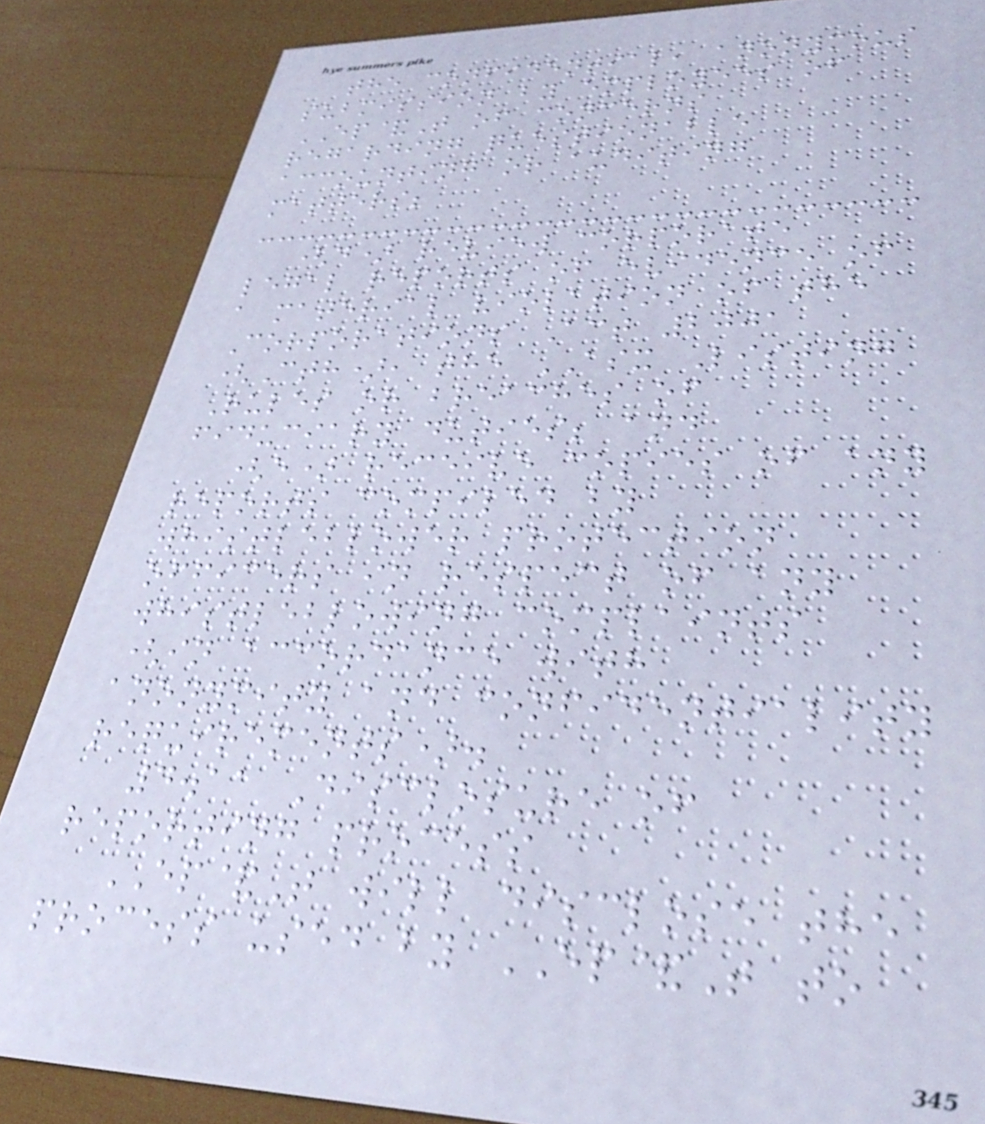the confidential, anonymous
submission by employees of
EP&T of concerns
regarding questionable
accounting or auditing
matters;
(d) review corporate
legal reports of evidence of
a material violation of the
Corporations Act 2001
(Cth), the ASX Listing
Rules or breaches of
fiduciary duties; and
(e) receive copies of any
reports compiled by
whistleblower protection
officers in respect of any
whistleblowing complaints
(in accordance with
anonymity and confidentiality
requirements).
4.11 Disclosure of
reporting process
EP&T will disclose the
process used by EP&T to
